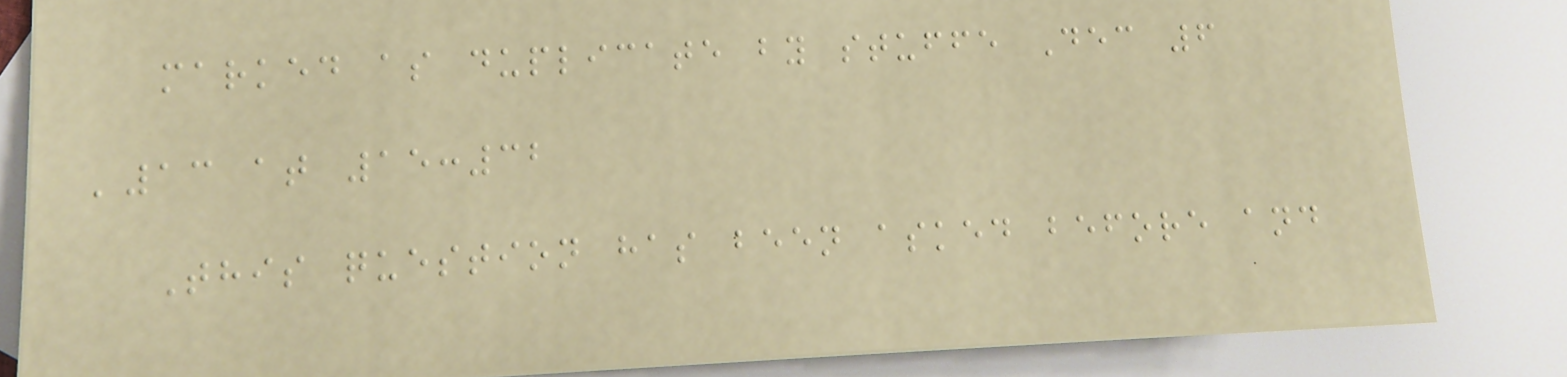marked as duplicate by stuffe Dec 6
'13 at 15:32
This question has been asked before and
